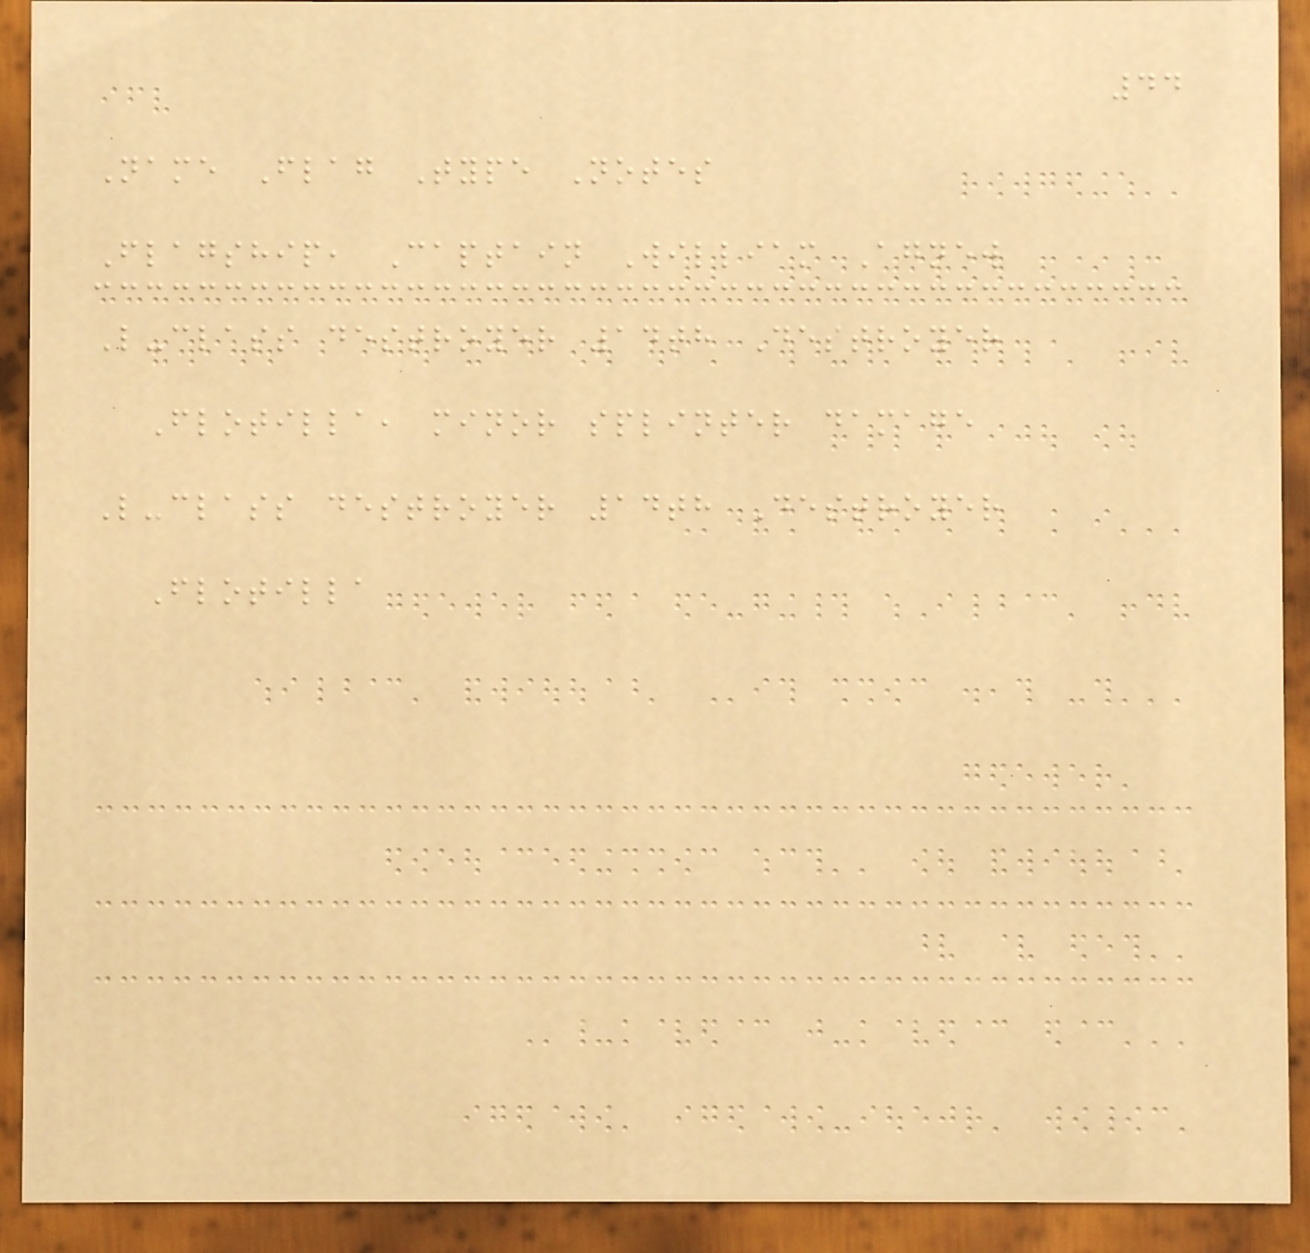44
Name Flag Type Notes
Flagship, Captain William Agnew
L-class destroyer 14th Destroyer
Flotilla, minor splinter damage
L-class destroyer 14th Destroyer
Flotilla
